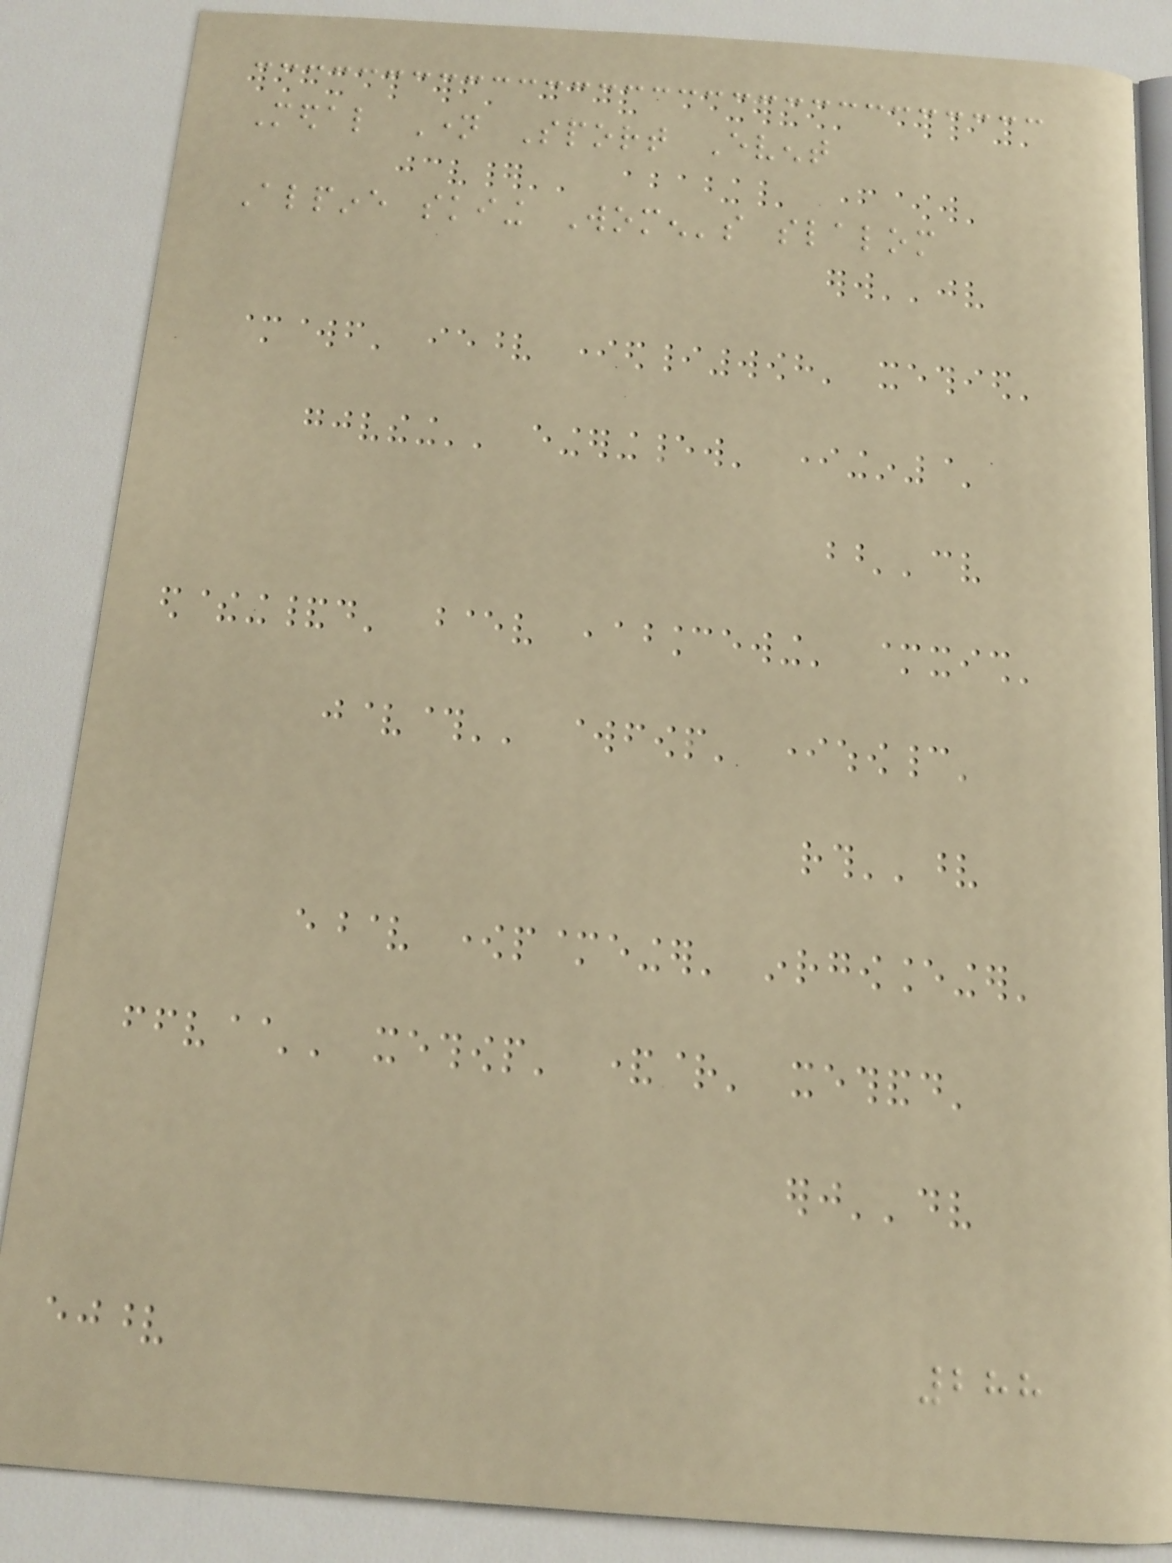Medal Name Sport Event
Alpine skiing Women's slalom
288
